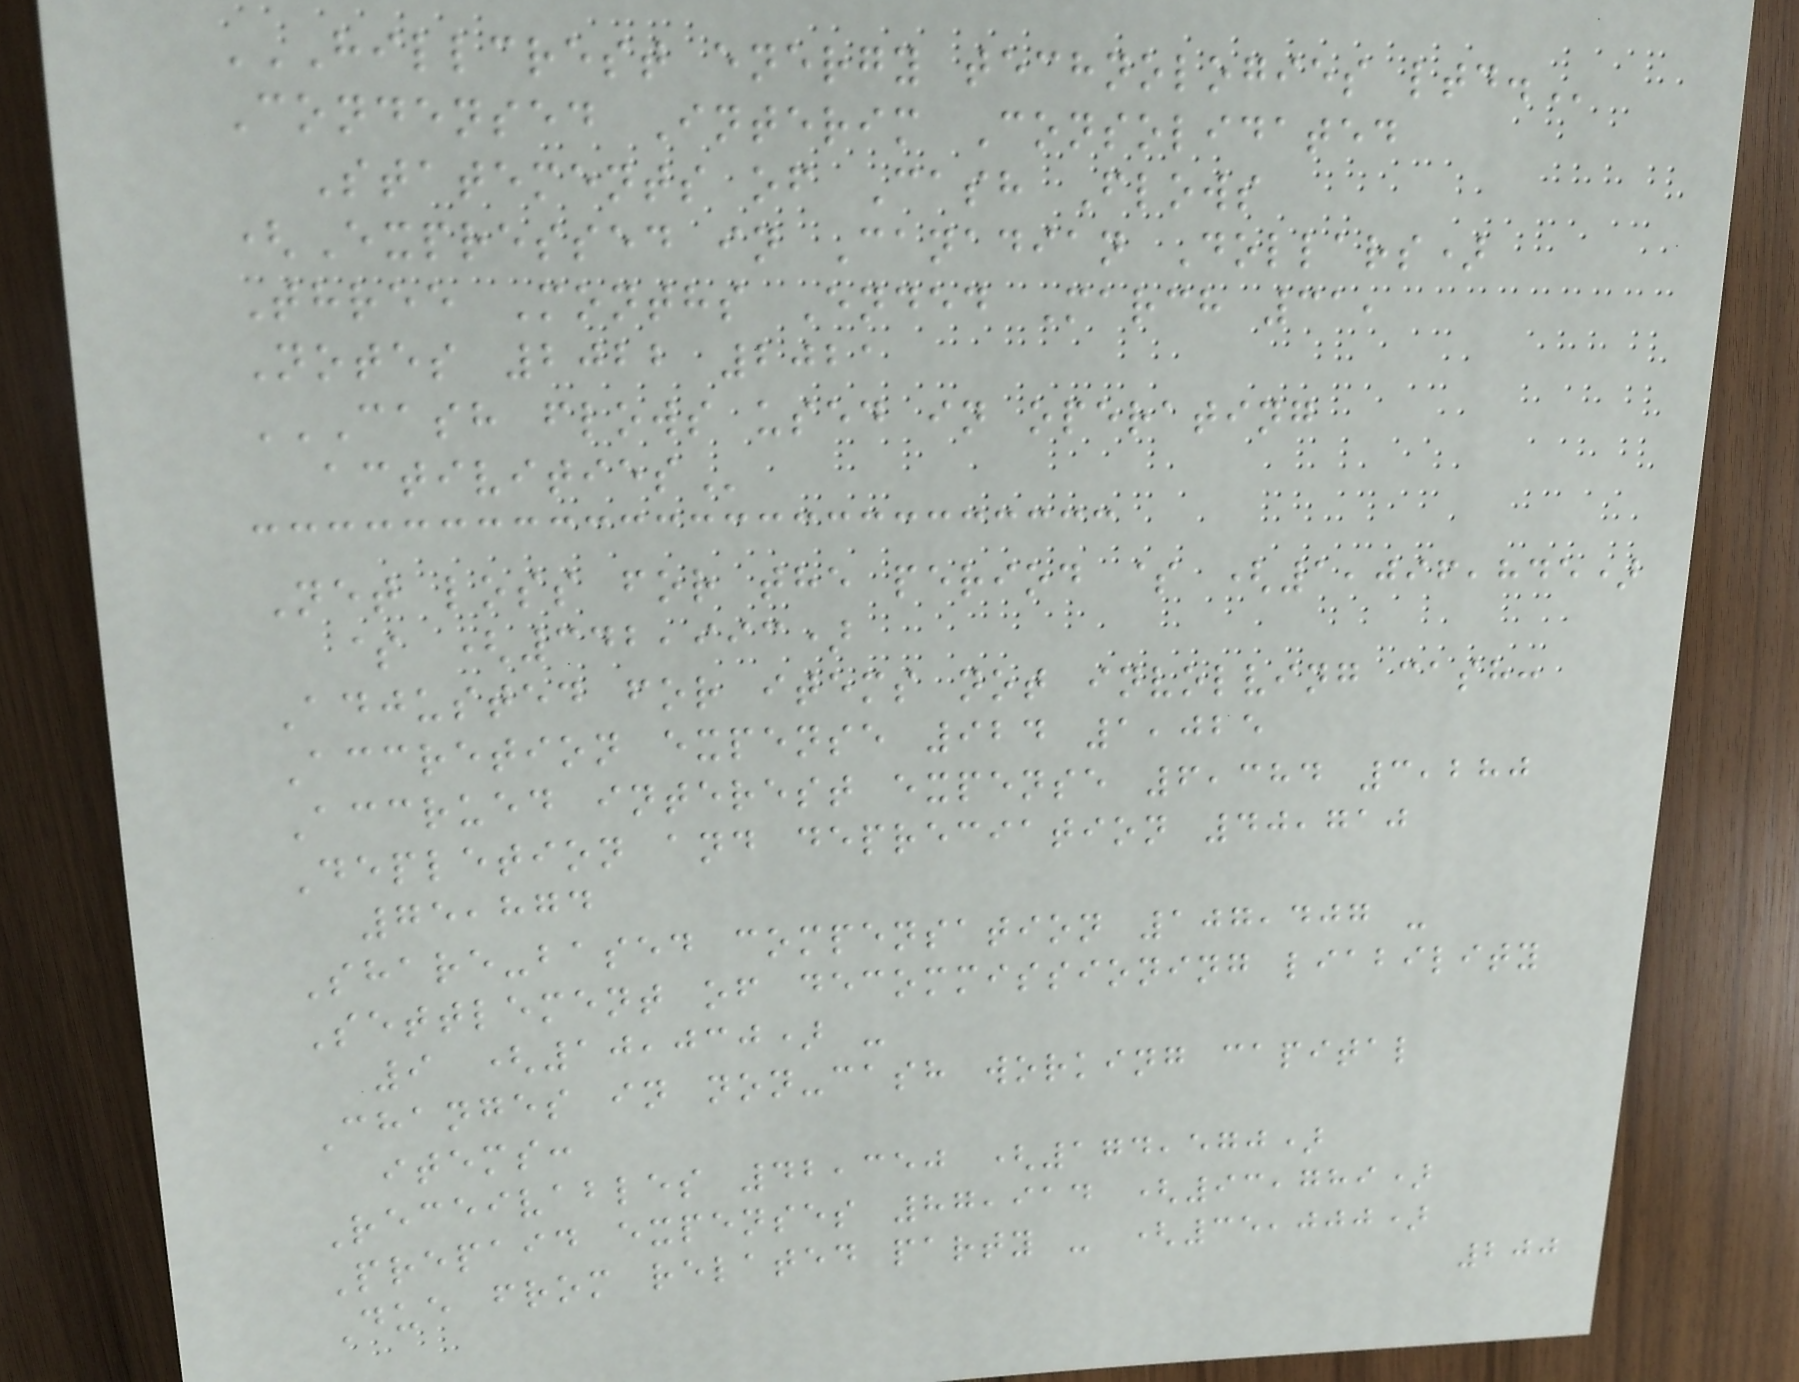HILLCREST ENERGY TECHNOLOGIES LTD.
Condensed Interim Consolidated
Statements of Cash Flows
(Expressed in Canadian Dollars)
Three Months Ended March 31,
Notes 2022 2021
CASH FLOWS USED IN OPERATING
ACTIVITIES
Net loss for the period $ (1,096,845)
$ (342,993)
Adjusted for items not involving cash:
Accretion expense 924 1,025
Accrued interest expense 6,384 3,280
Depletion and depreciation 40,710
75,874
Share-based compensation 107,407 -
Settlement of decommissioning liability
9 (10,030) -
Changes in non-cash working capital
items:
Receivables 42,350 (174,570)
Prepaid expenses 87,914 (93,789)
Due from related party - (35,000)
200
